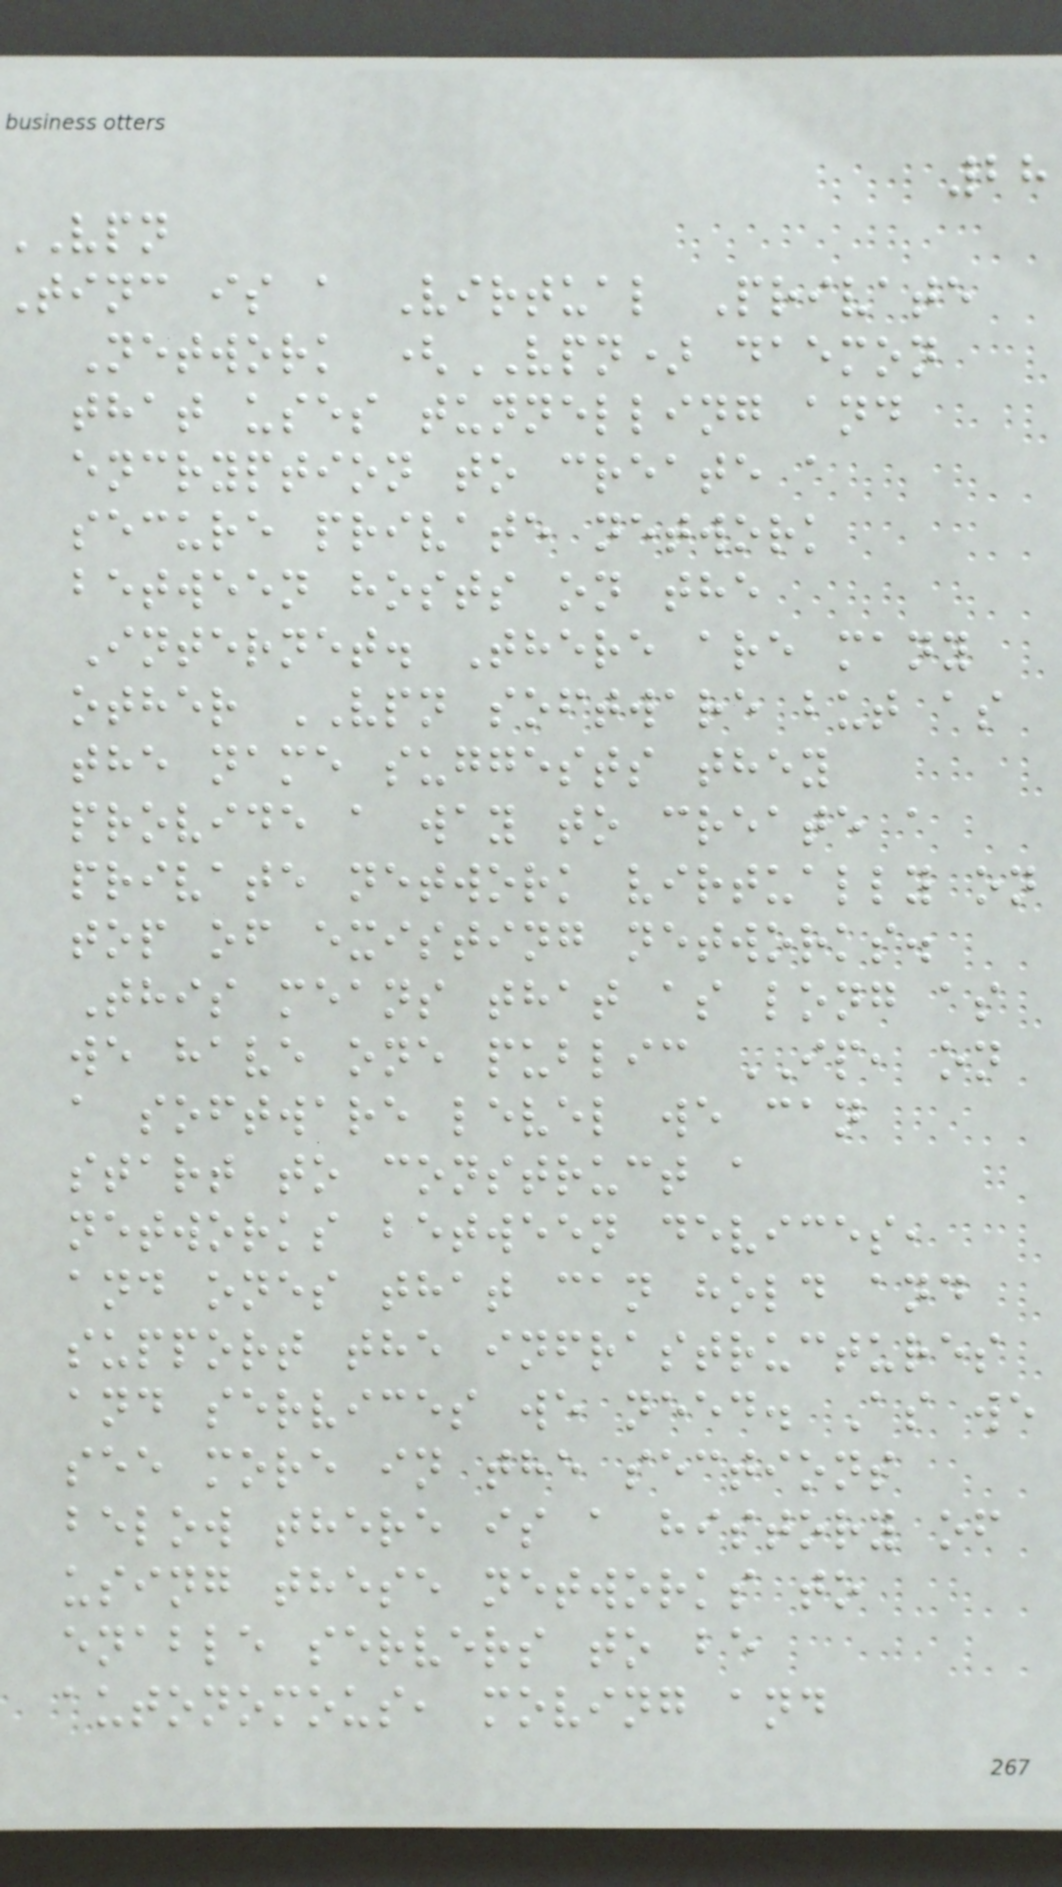28
VPN
Tinc is a Virtual Private
Network (VPN) daemon
that uses tunnelling and
encryption to create a
secure private network
between hosts on the
Internet. There are many
other VPN software but as
the name suggests they
provide a way to create a
private network virtually on
top of existing networks.
This means that as long as
we have one public IP, on
a software level we can
start to construct a
networks between devices,
and ones that can hold and
support the infrastructures
and services we need. As we
see more in the sections
below there is a history of
using these networks to
enable servers to be
autonomous, moving and
